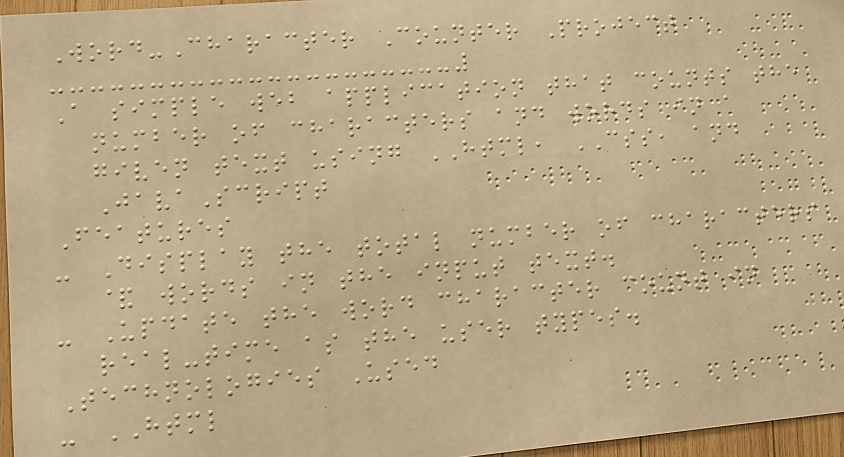Word-Character Counter Project
A simple web application that counts the
number of characters and words in a
given text using HTML, CSS, and
JavaScript
Features
- Display the total number of characters
& words in the input text.
- Update the word character count in
real-time as the user types.
Technologies Used
- HTML
